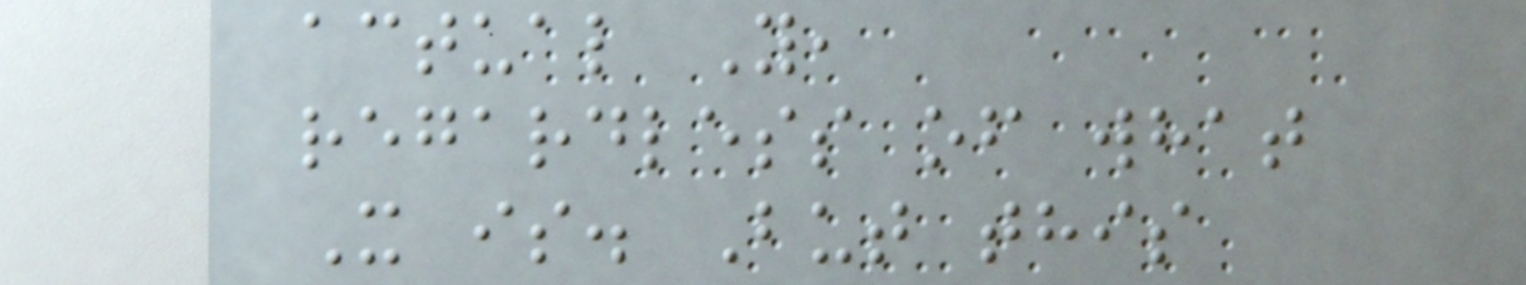actual Y,
regardless of what
X is. But this
